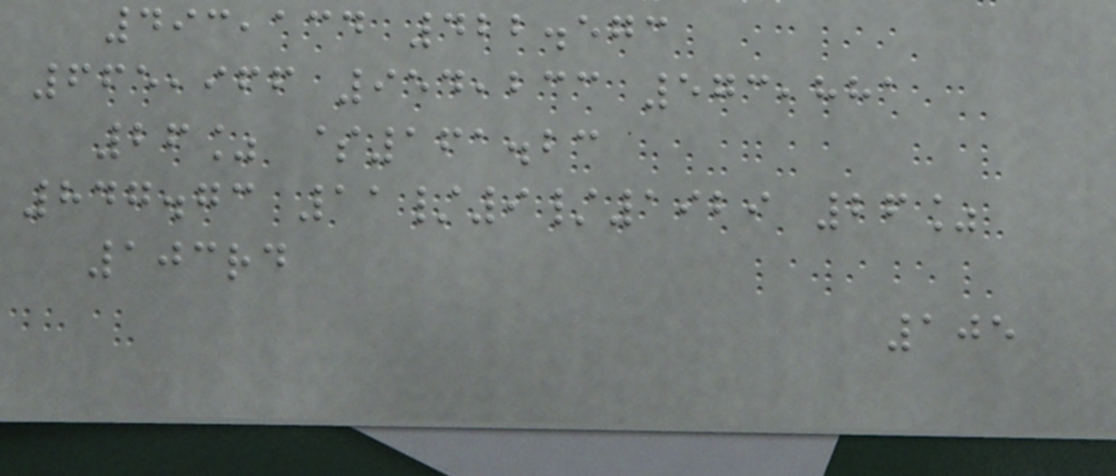493,134 422.573
665,966 954,233 573,881
26% $161.23
847.73 11/9/1929 26%
103rd
105
